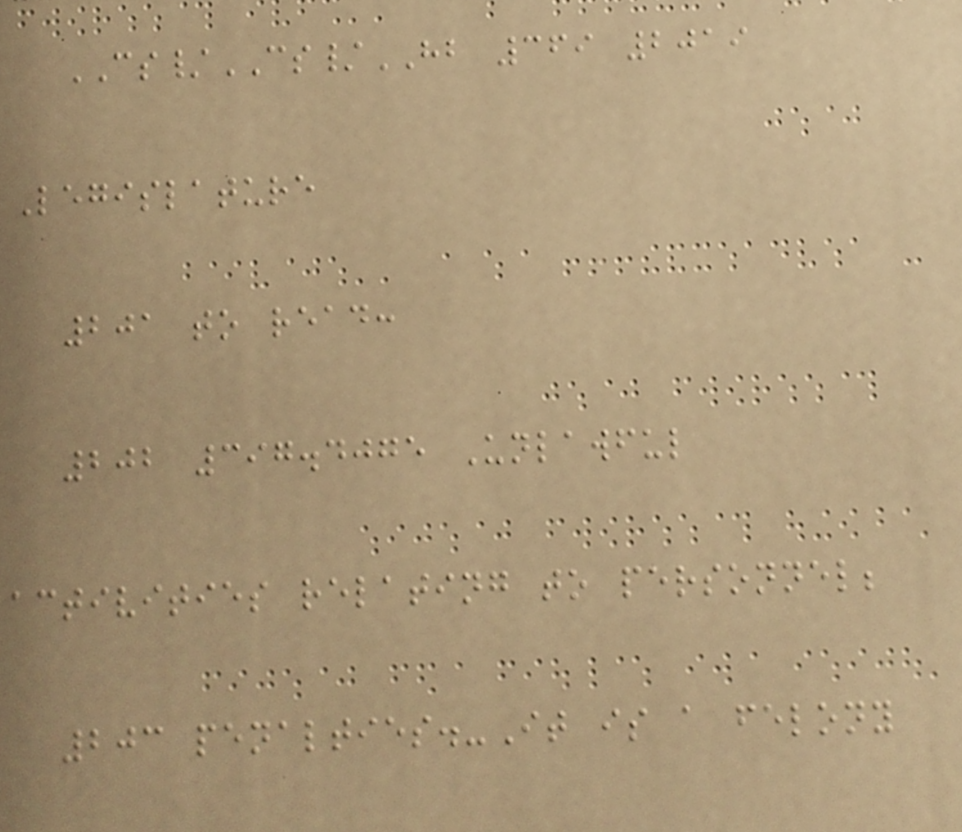CS/CS/HB 369 2019
Legislature
201 to read:
202 397.4075 Unlawful
activities relating to personnel;
203 penalties.-It is a felony
